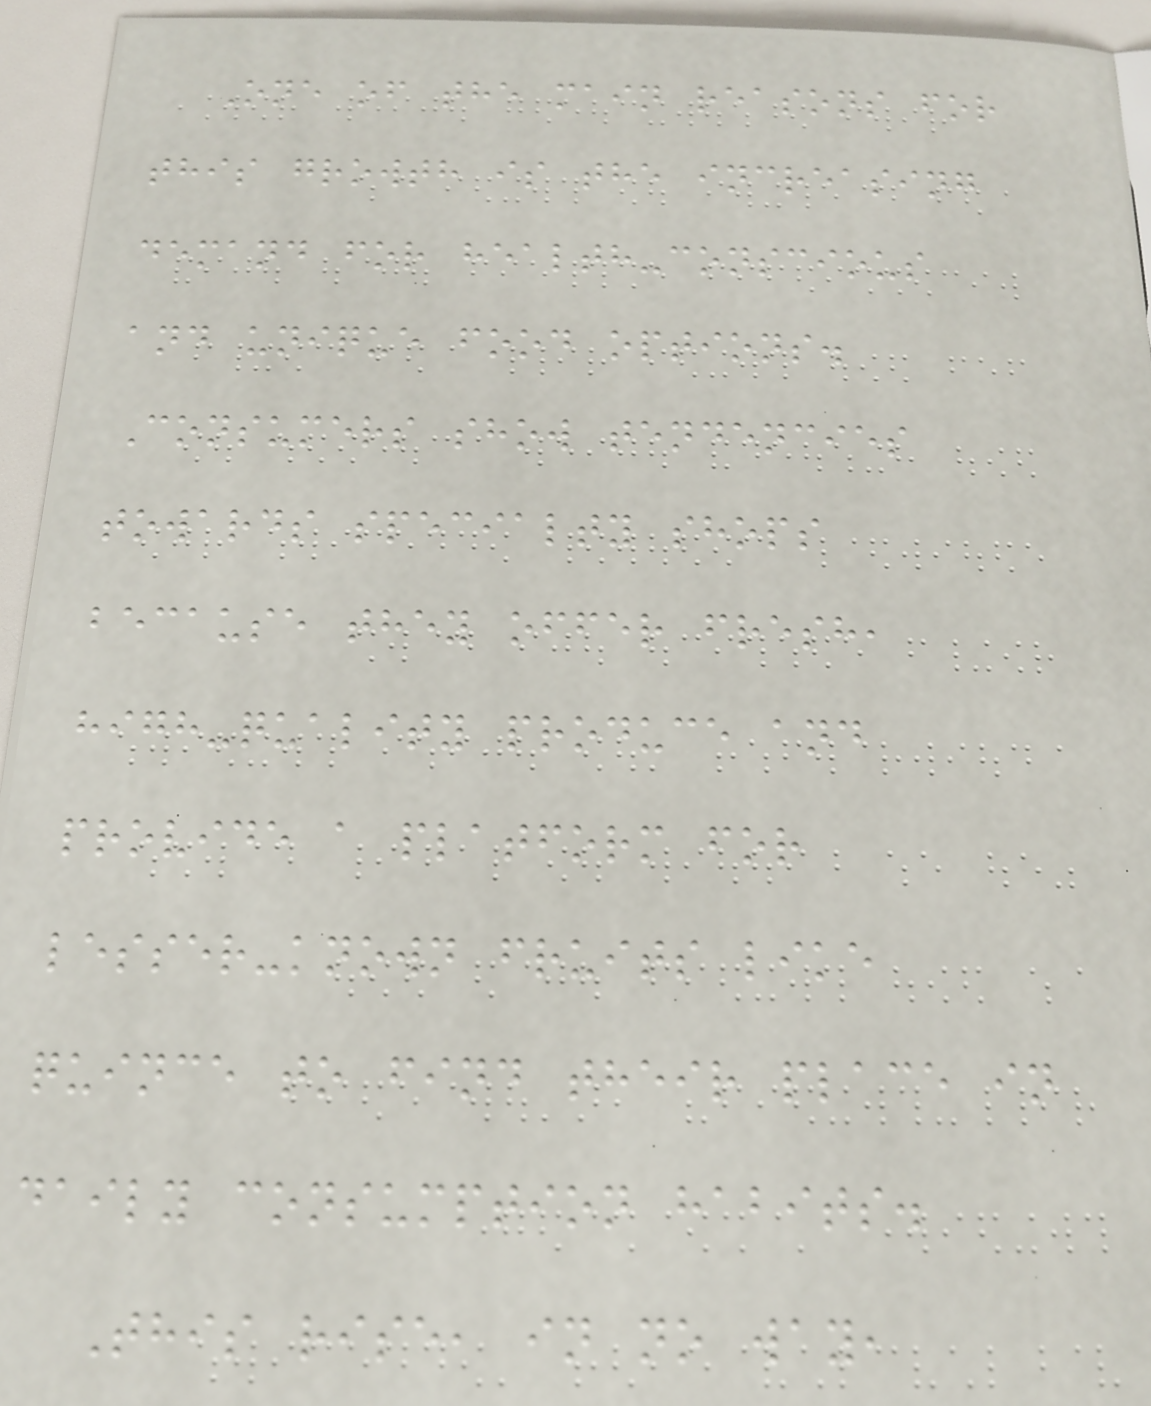One of the main reasons for
this growth is the increasing
demand for health-conscious
and unique food options.
Consumers show tendencies
towards specialty shops
because they offer fresh,
high-quality produce and
provide a platform for
lesser-known fruits like
quince to find their place in
daily consumption habits.
This rise, in no way,
